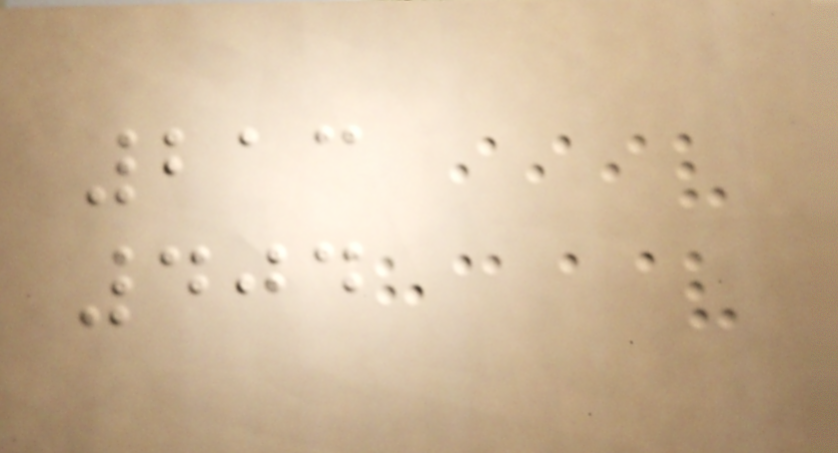213
404
